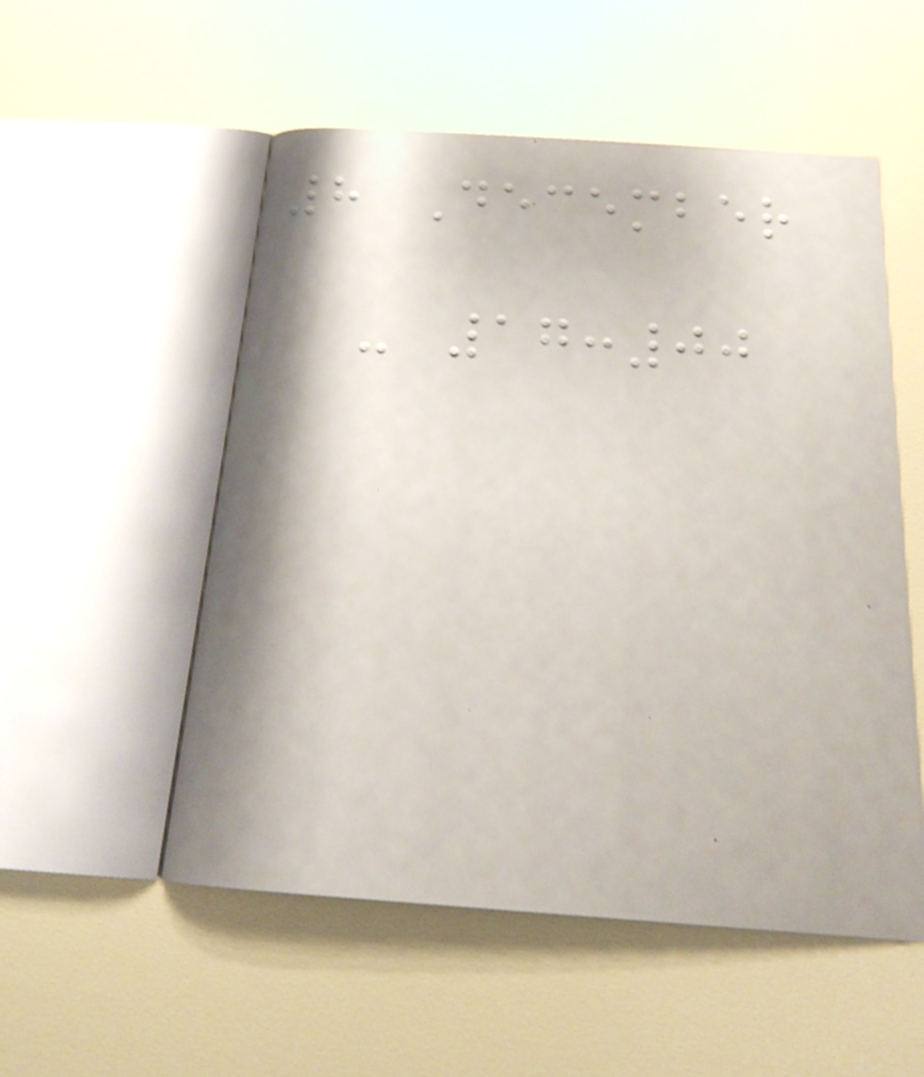8 December
- 17:00
